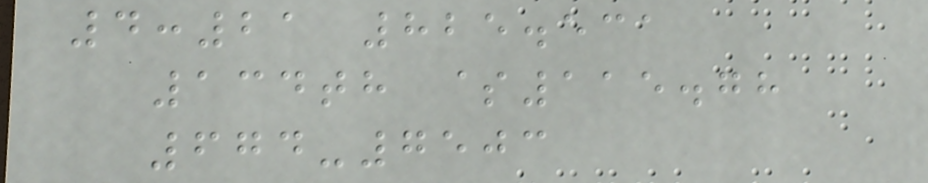4:21 825.531
134th $115.78
674-7503
